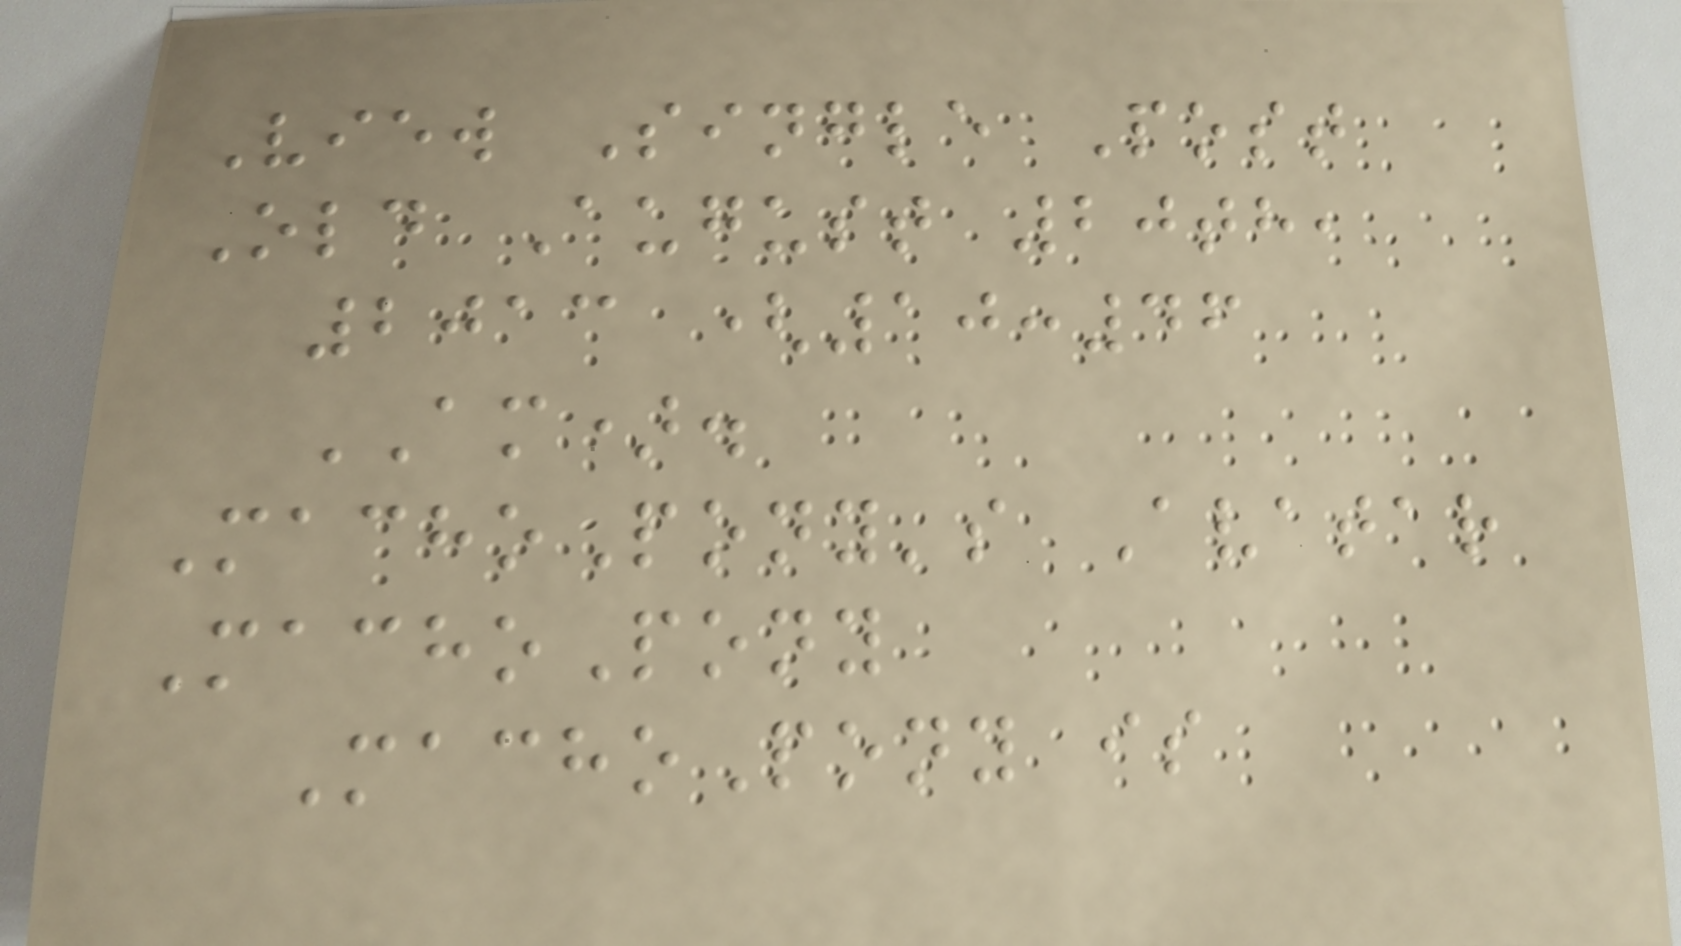View Single Post
Old August 20th,
2013 (10:46
AM).
MachoPony's Avatar
MachoPony
MachoPony is
